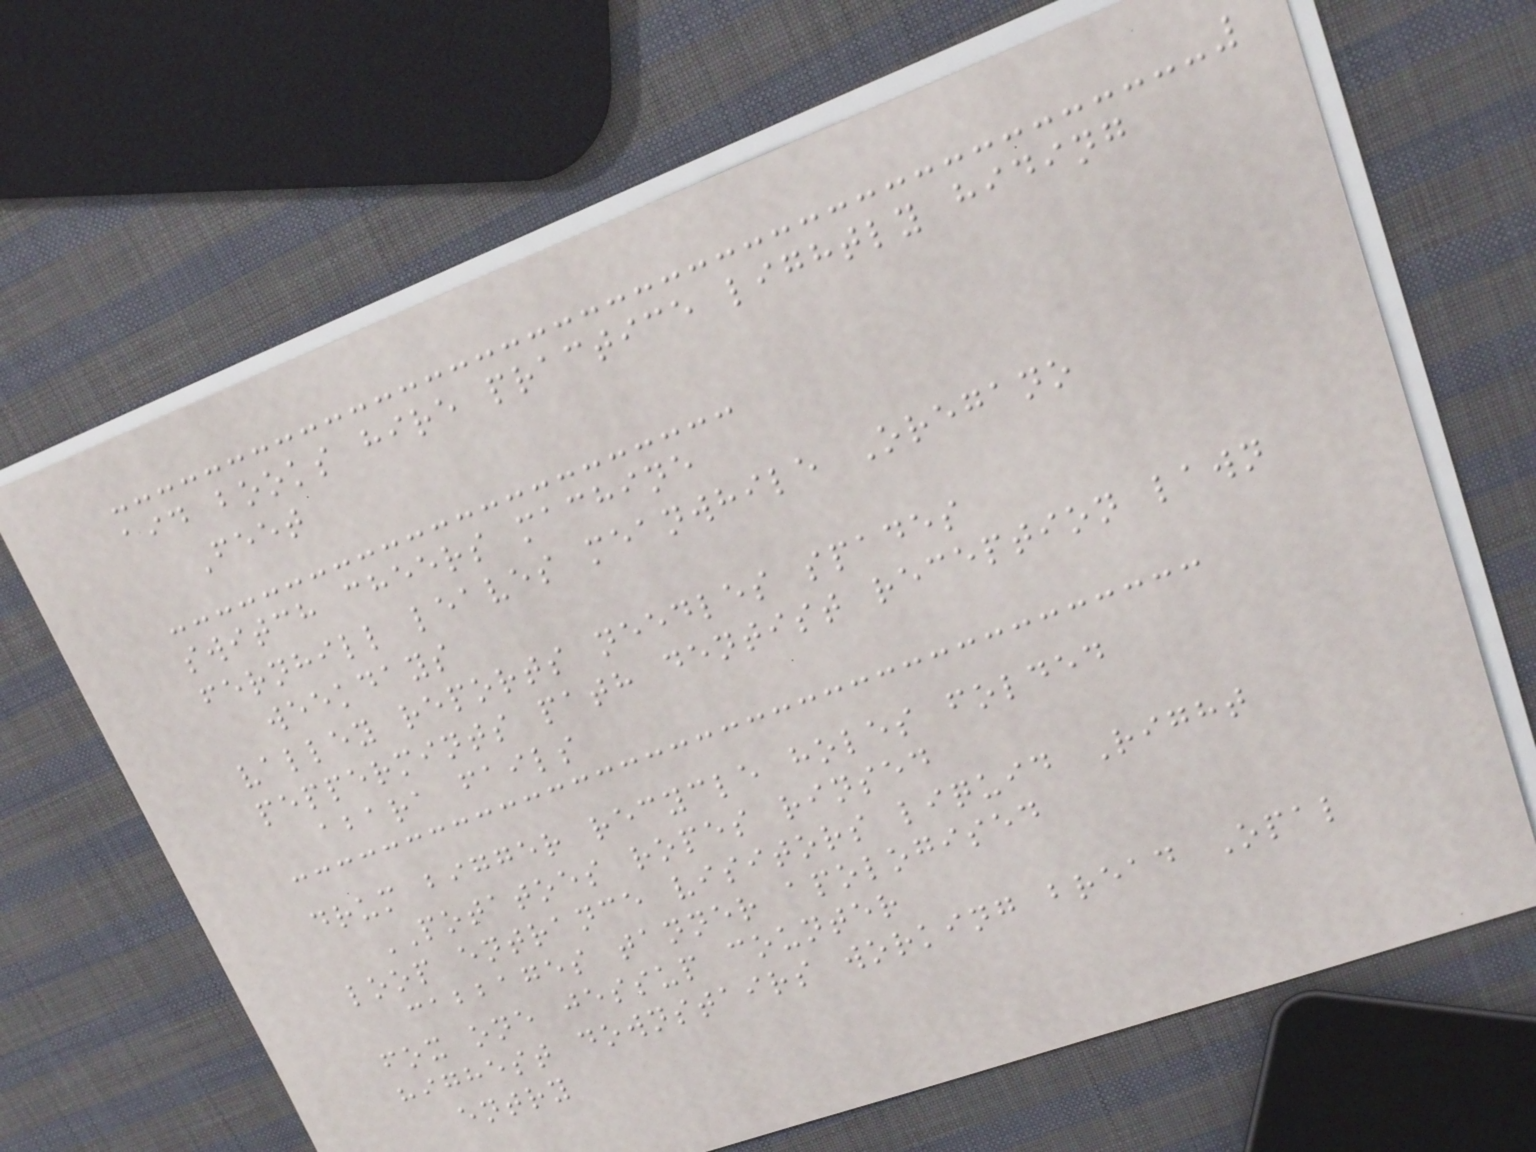aid books hire practice lightly hiding
Feet
switch cheers machine
fernhill leaves meanwhile Oregano
weekdays
valley reports needles spades
peppermints path dentist reception lawn
abara fails
drum bigger recycle holes folded
POTATOES ropes rinsed
loop entrance visitors liquid Right
cabbages tanner apologised
fox one jessup counter
highest downstairs working bread Opal
entry
